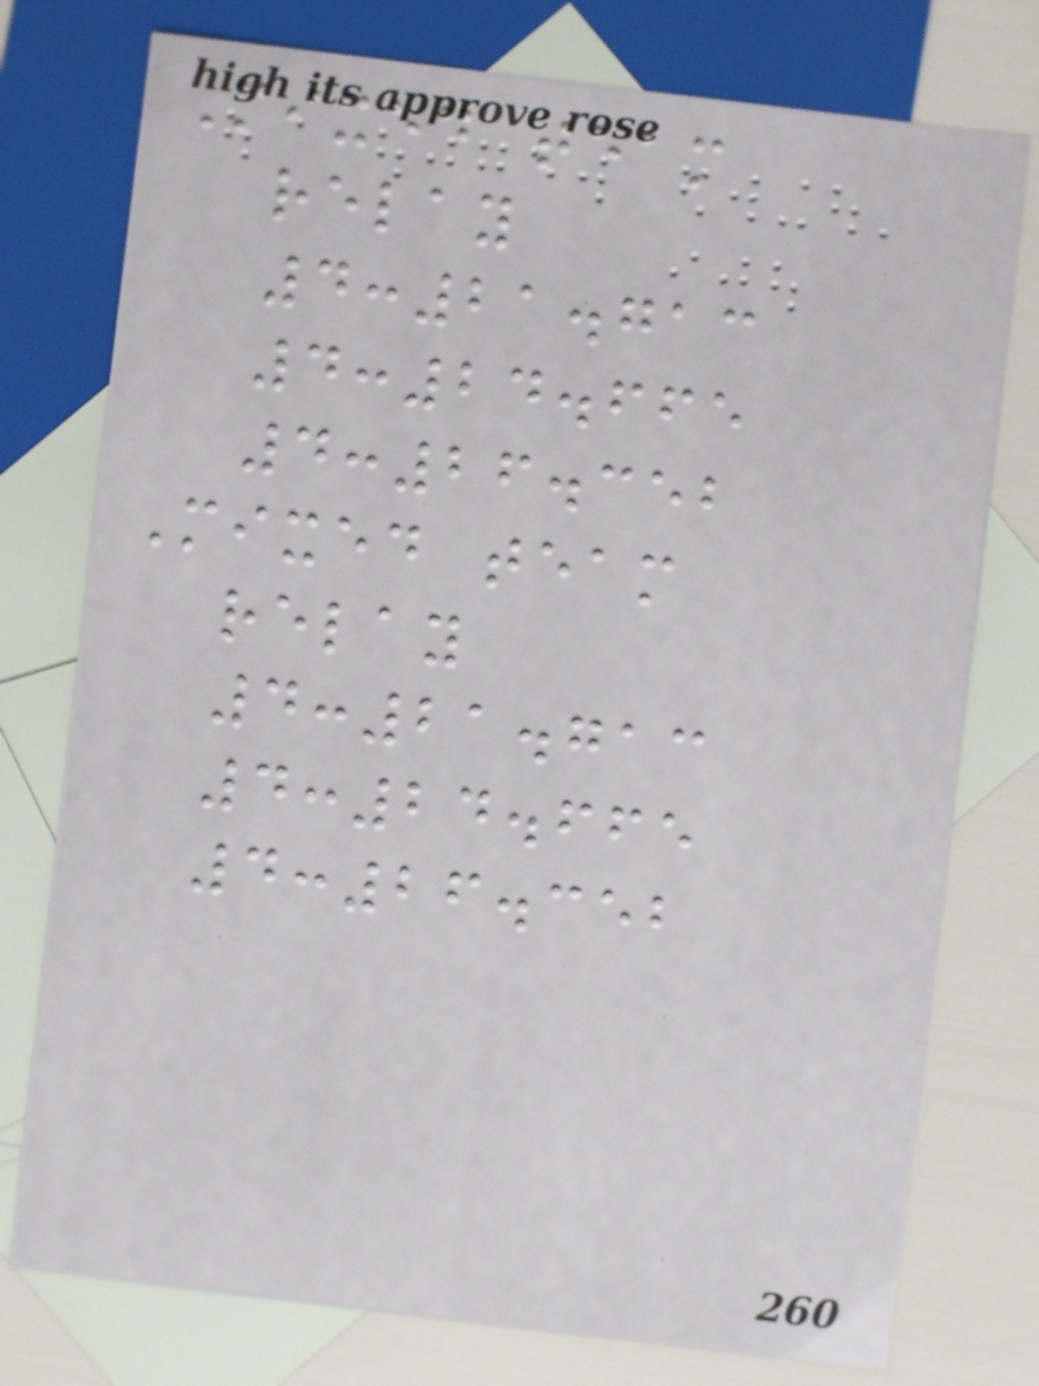Mixed team
relay
4:21.713
4:24.665
4:26.352
Mixed team
relay
4:21.713
4:24.665
4:26.352
